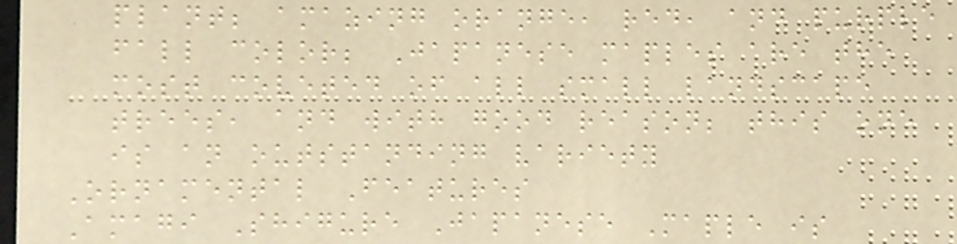plant; amazing orange, red, and purple
fall color; Japanese maples are the
most coveted of all small landscape
trees, and with good reason; this one
is an outstanding variety
Ornamental Features
Amagi Shigure Japanese Maple is
